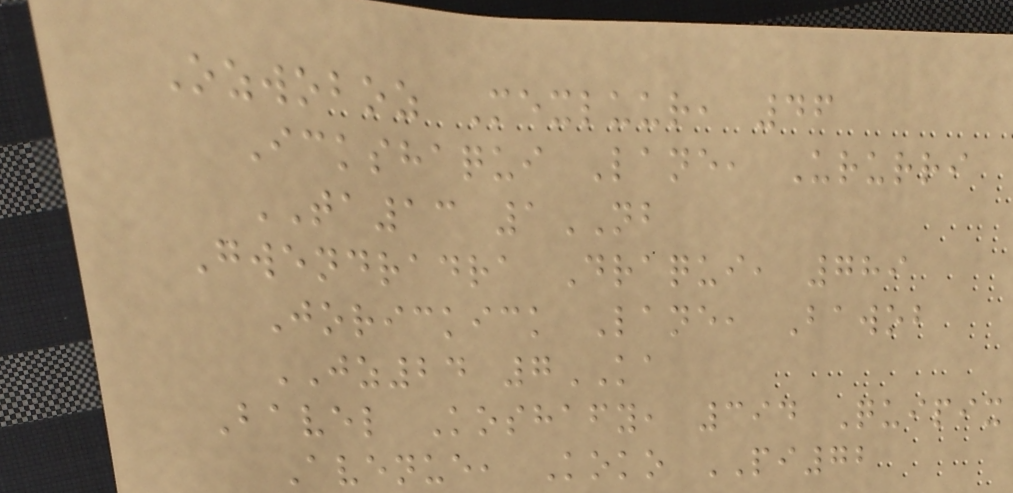Ozwoboz Mexluur, 46
Ickshaqui Lane, Ururri
TA13 1NB
Gwendradra Draqui, 789
Jorickick Lane, Bawob
JZ24 7KA
Bavel Koshafy, 394 Quipix
Avenue, Koko PI72
